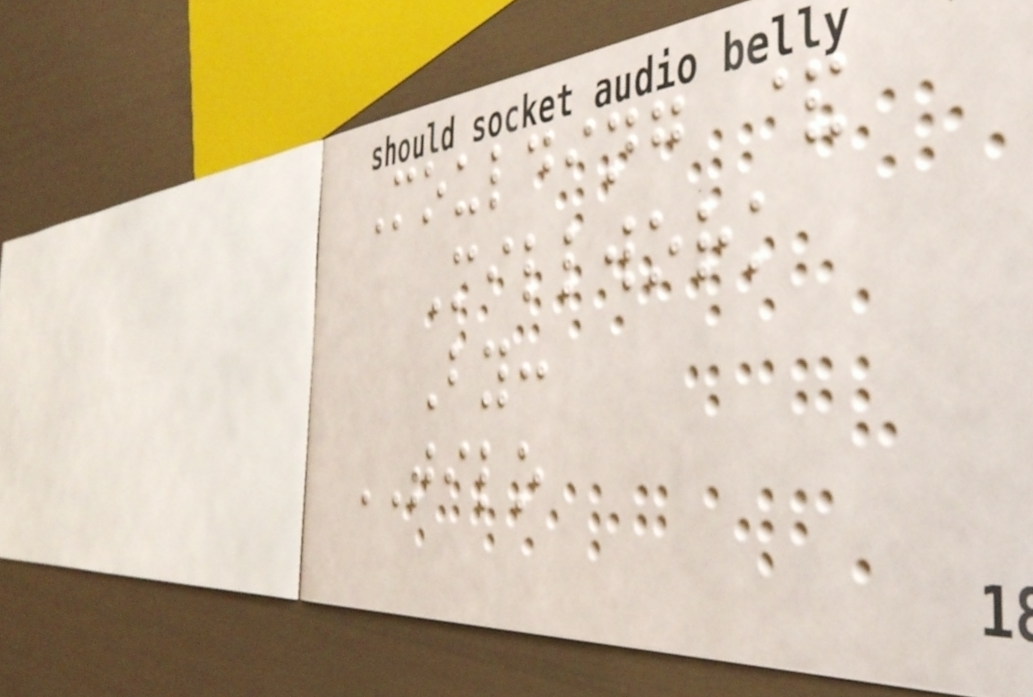Moulding &
Millwork
By:
TILO
